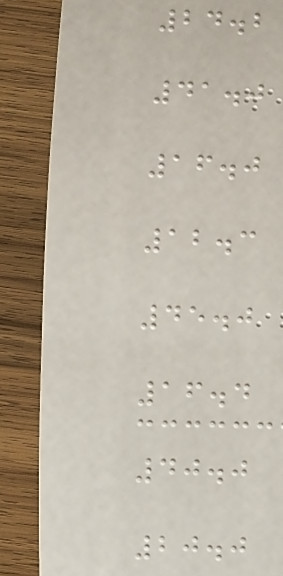24.2
41.0
16.0
12.3
45.0
16.4
40.0
20.0
